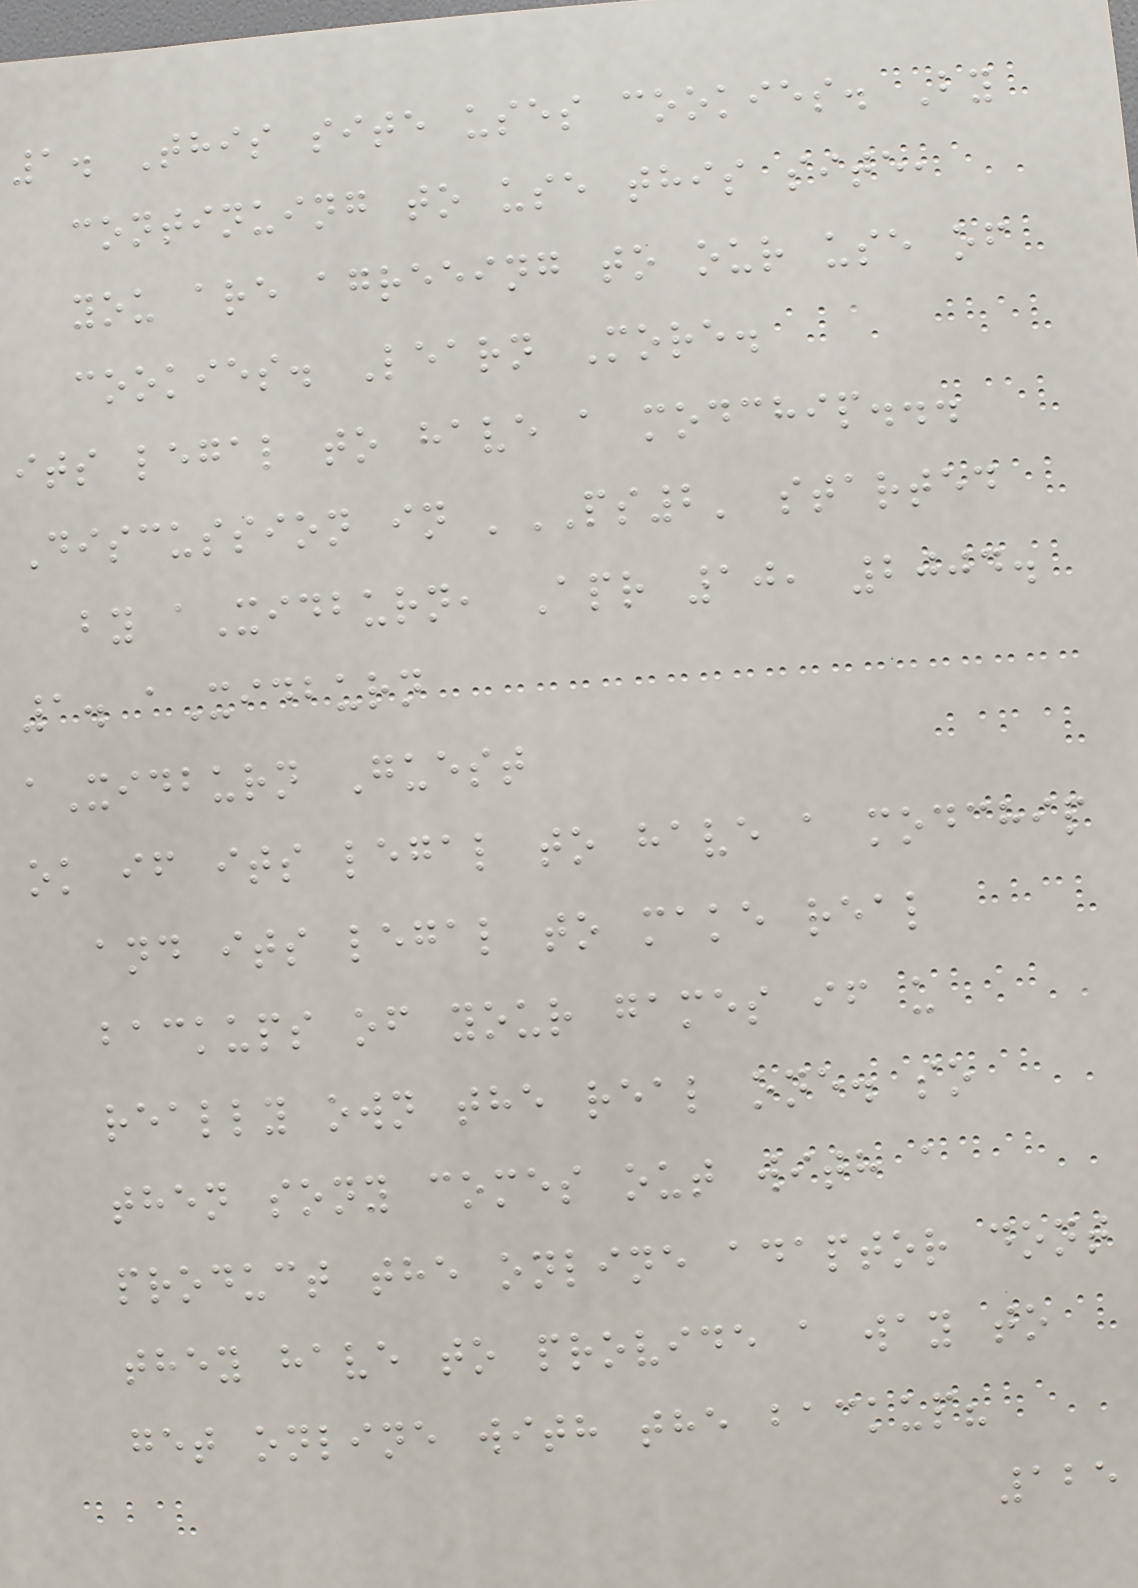1. This site uses cookies. By
continuing to use this site,
you are agreeing to our use of
cookies. Learn More.
its legal to have a modchip...
Discussion in 'PS2' started
by aXidburn, Apr 10, 2004.
1. aXidburn
aXidburn Guest
ok if its legal to have a modchip
and its legal to make real
backups of your games if u
really own the real one. so
then sony comes out with a
product the online adaptor dont
they have to provide a way to
get online with the backup?
125
